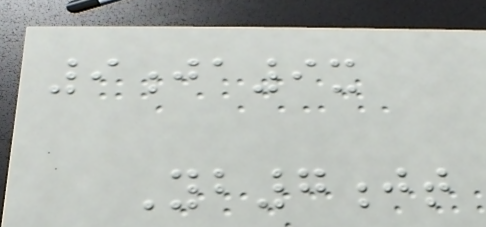9ja9x
Yb7jt
